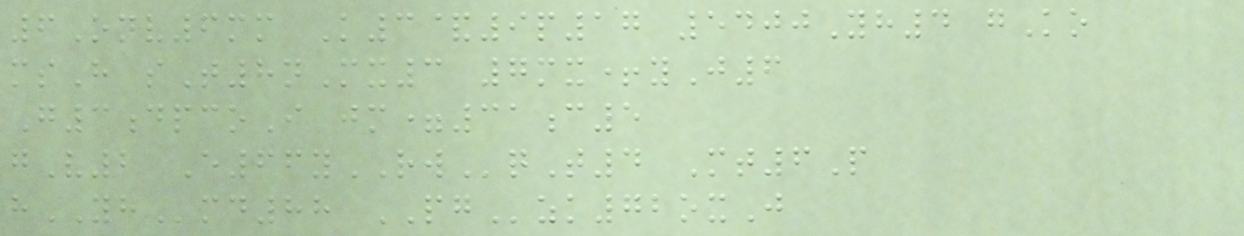6Onv6mm K3&9p17 5400Yh4 gKo
msH sT8nMx3 7mx+yJ6
G3dpcoI jm=31c5
gV2 E66yRWqT4 Mt6P
hYHmd88 PGzk72oxJ
